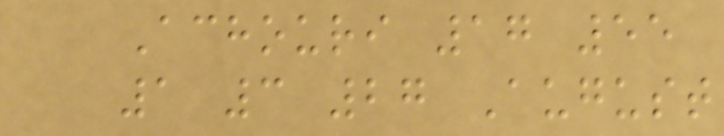Achouri 17 55
1 3 27 August
